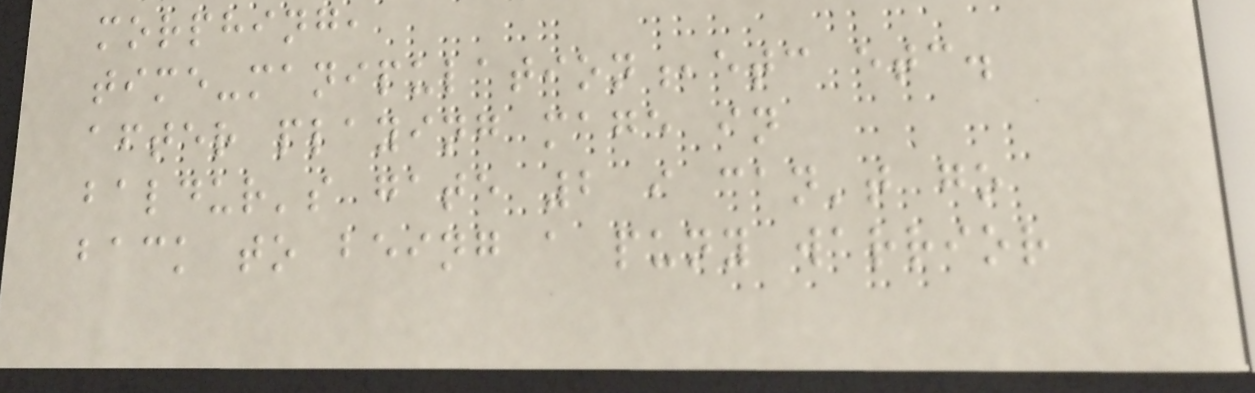morphing,
time-manipulation,etc etc.
after playing mage in
baldur's gate 2 i can't go
back to being a puny warrior
